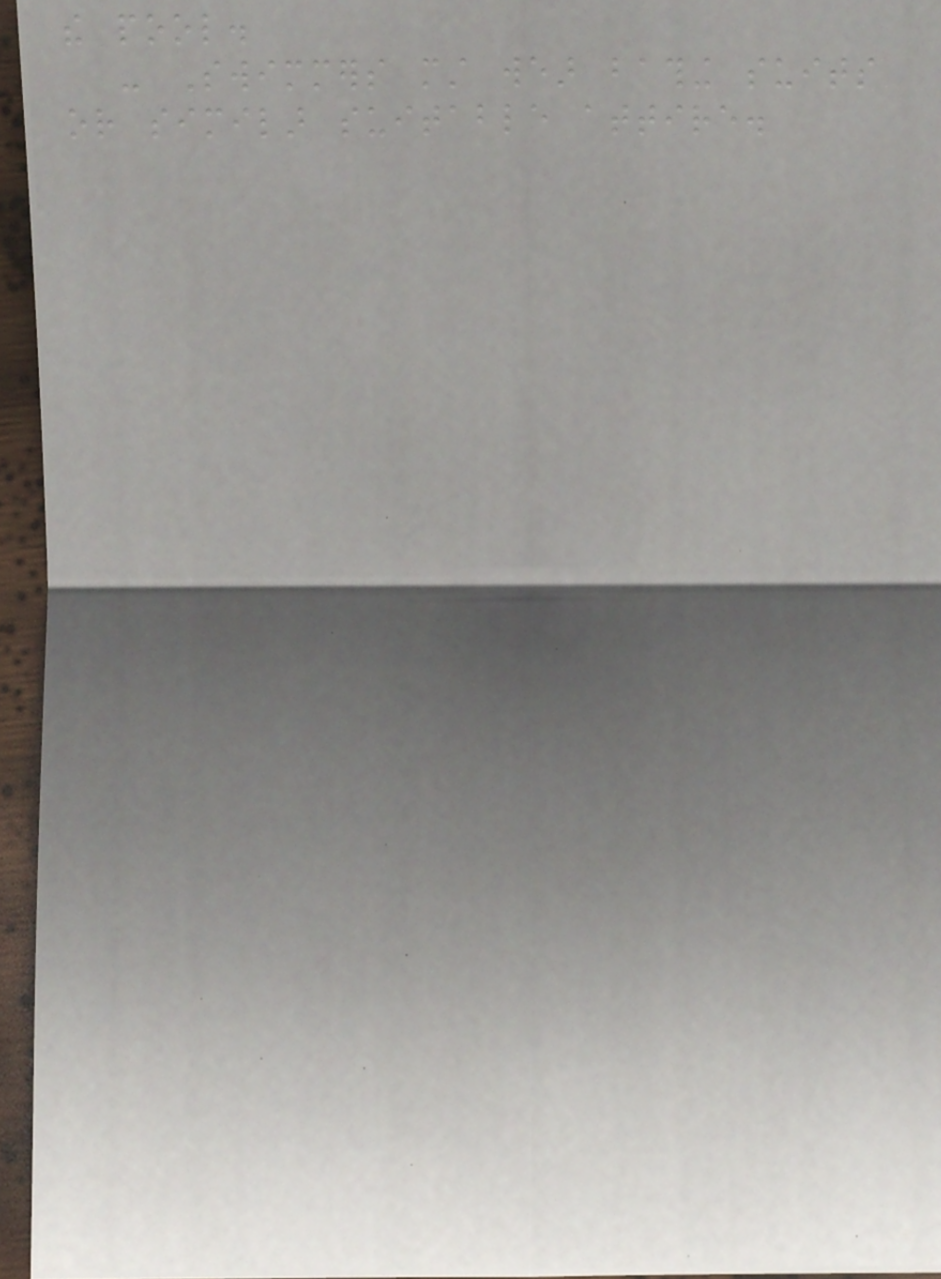the pool.
- Swimmers must wear bathing suits
or similar suitable attire.
